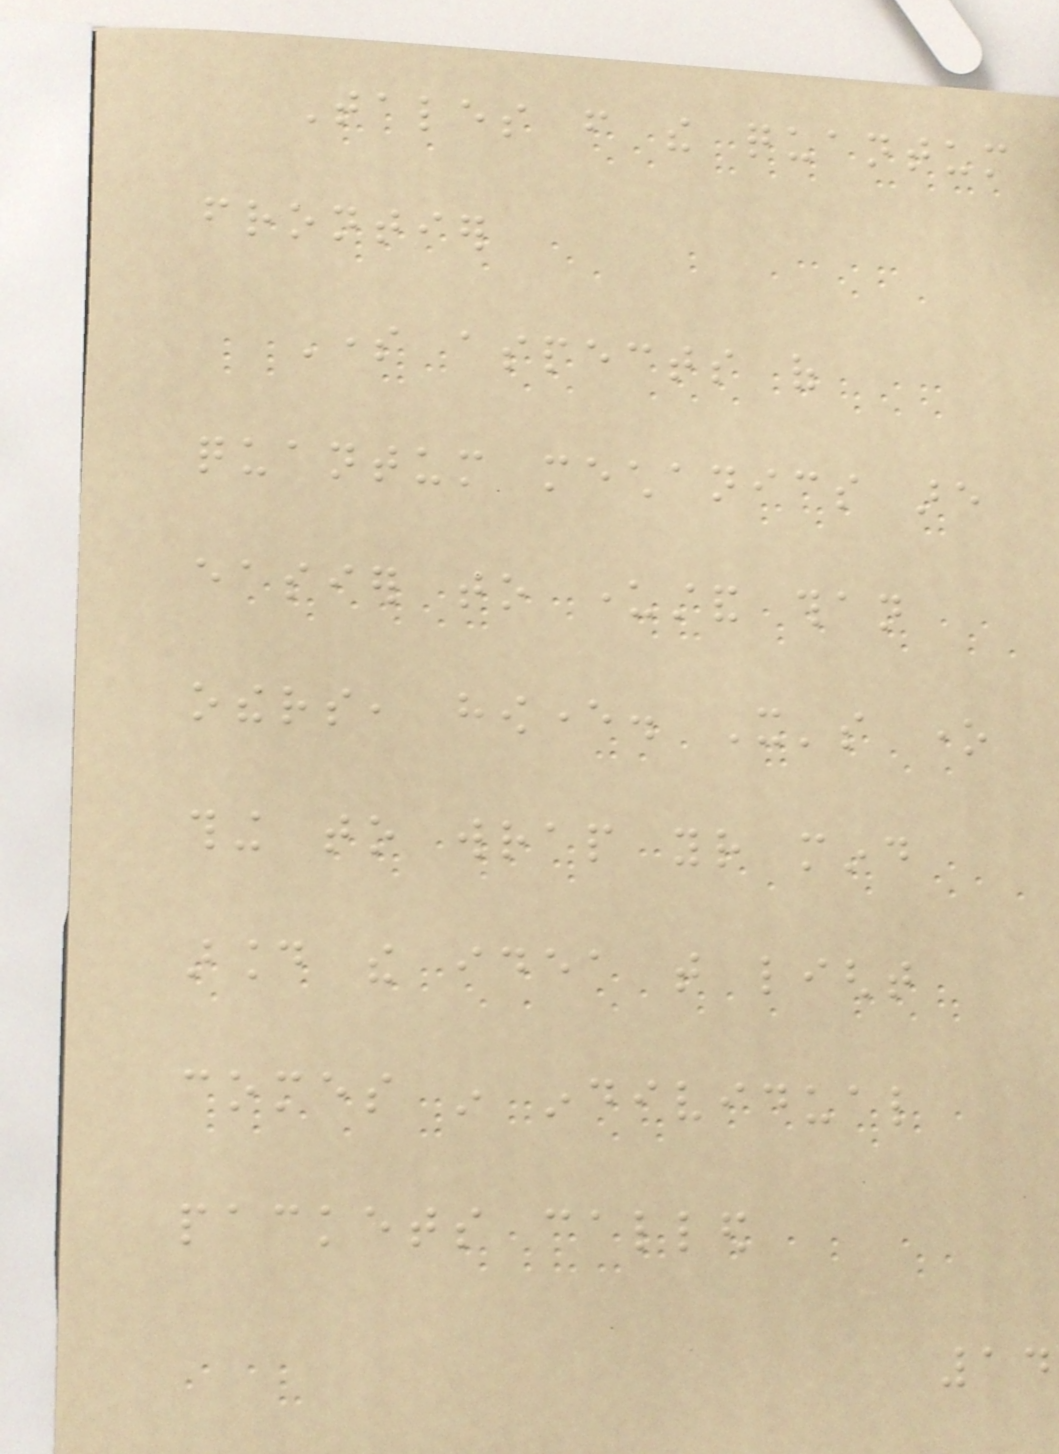Tales from the quantum
frontier
Some aspects of
quantum mechanics are
easier to understand than
others, however. It's one
thing to wrap your mind
around the idea that light
comes in individual
packets called
14
